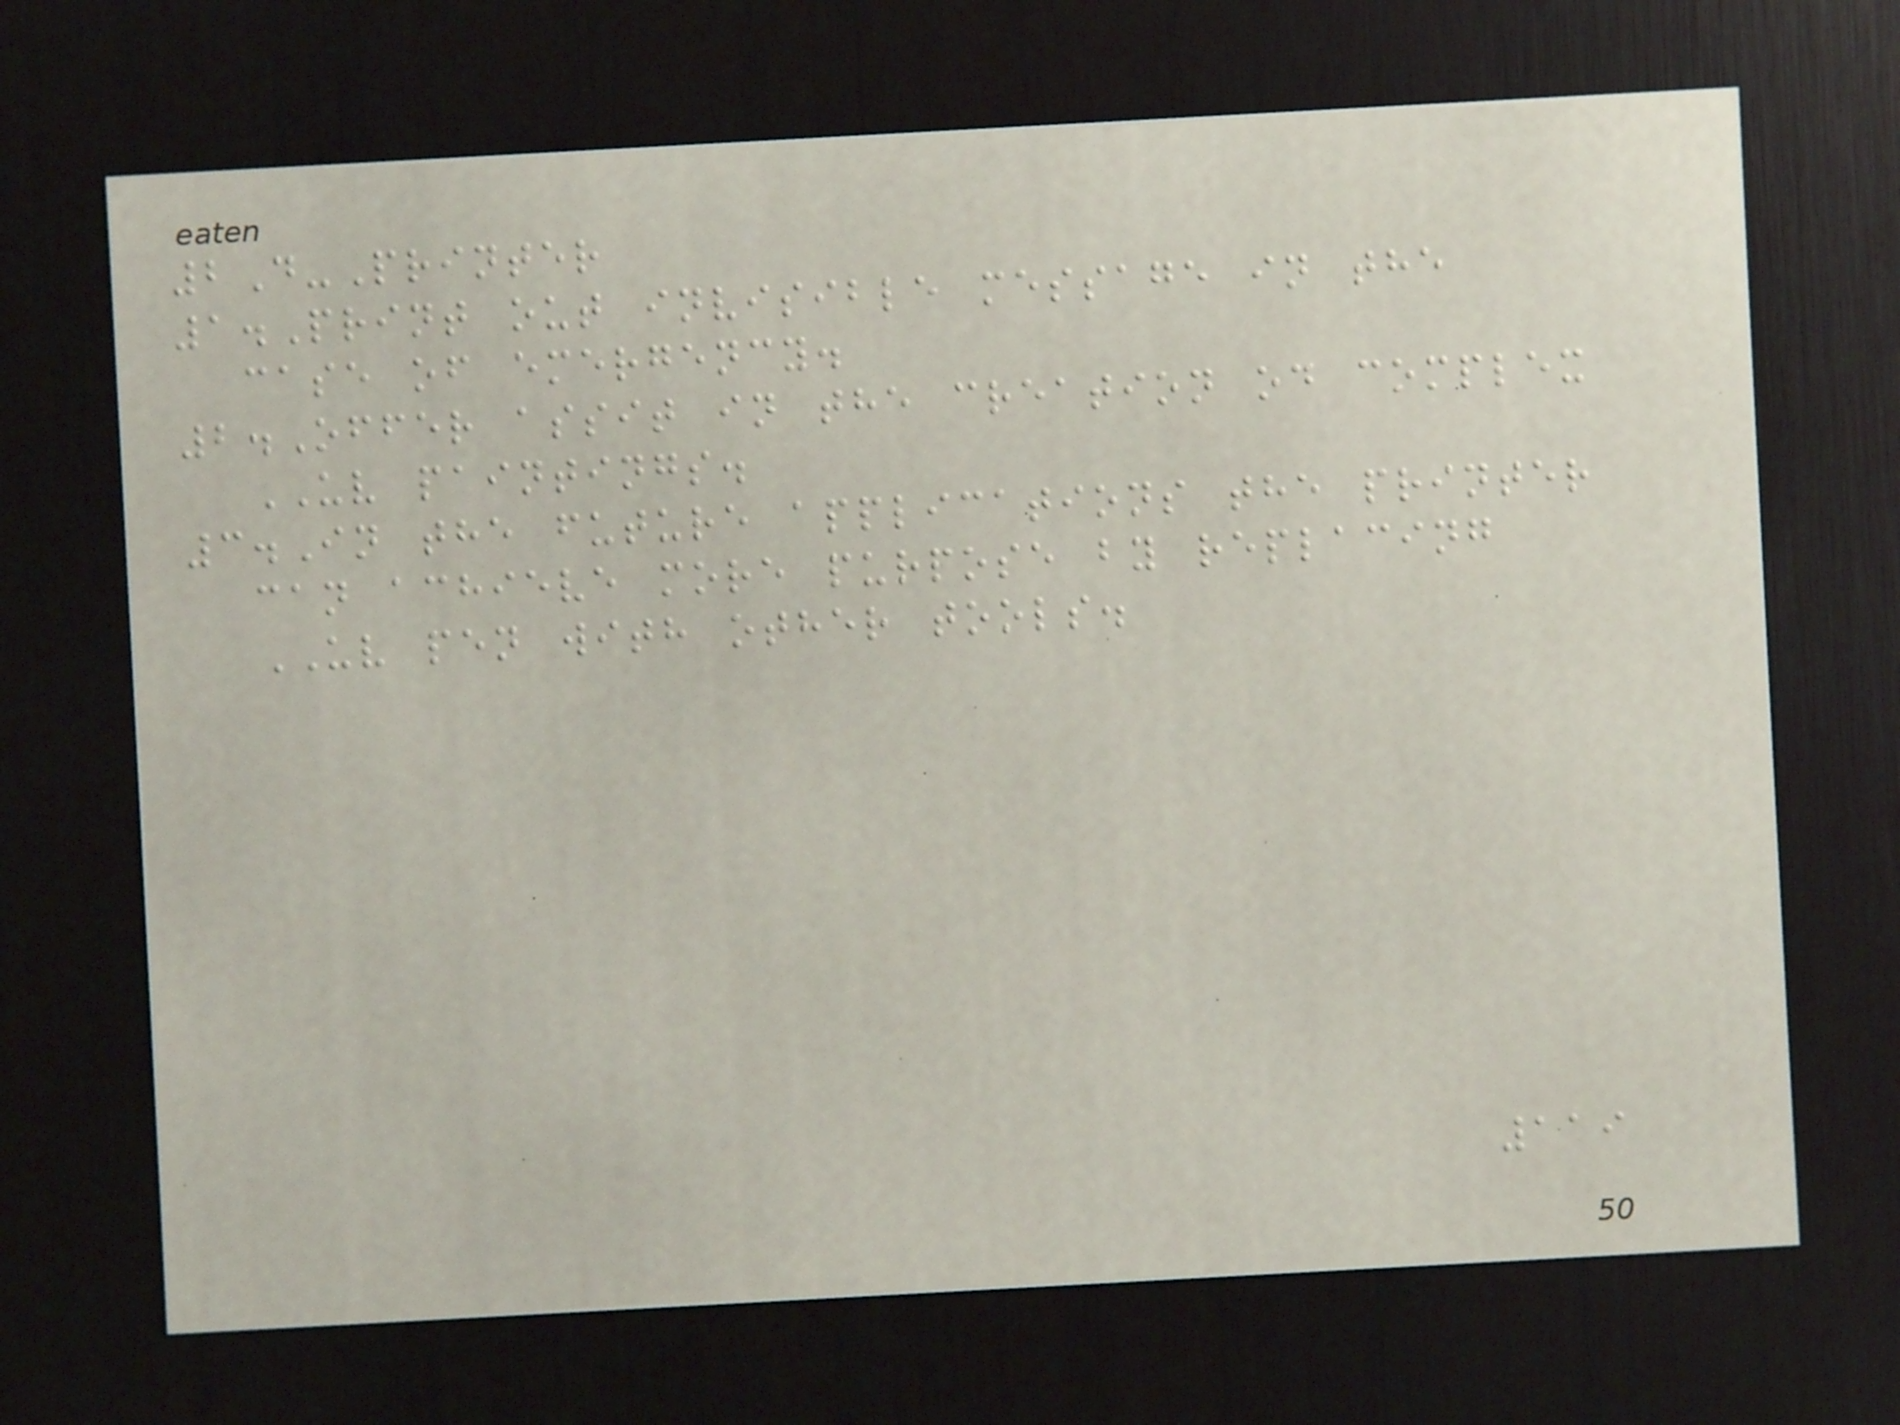2D-Printer
1.Print out invisible message in the
case of emergency.
2.Offer assit in the creation od complex
UV paintings.
3.In the future applications the printer
can achieve more purpose by replacing
UV pen with other tools.
119
